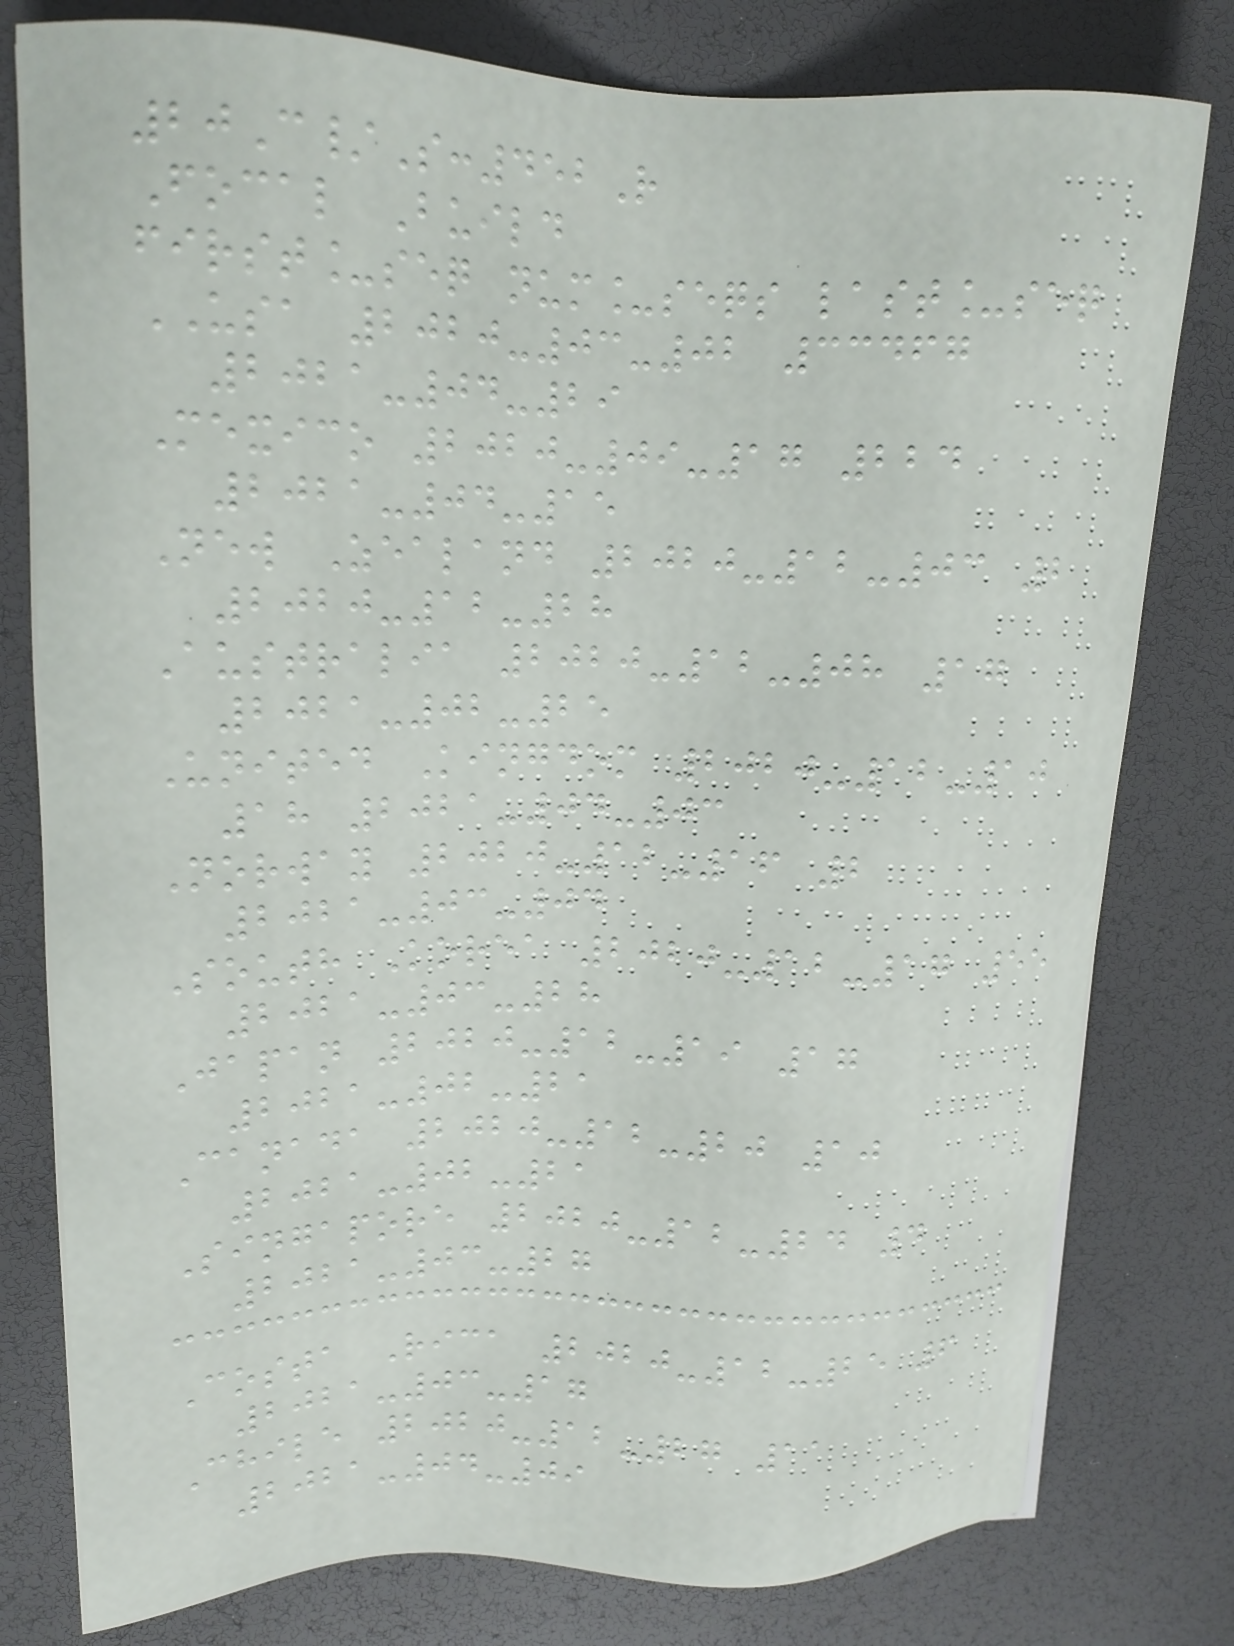20C/S:452R
Focal Build
first_seq num_seqs last_seq
USA 2020-03-02 33467
2021-04-29
Mexico 2020-09-17 224
2021-04-15
New Zealand 2020-12-03 2
2020-12-28
Australia 2020-12-08 17
2021-02-25
United Kingdom 2020-12-10
18 2021-04-03
Norway 2020-12-16 2
2021-03-04
South Korea 2020-12-17 55
2021-03-28
Japan 2020-12-19 17
2021-02-21
Canada 2020-12-20 10
2021-02-21
Singapore 2020-12-24 4
2021-03-27
Costa Rica 2020-12-25 6
2021-03-17
Chile 2020-12-27 11
2021-04-09
